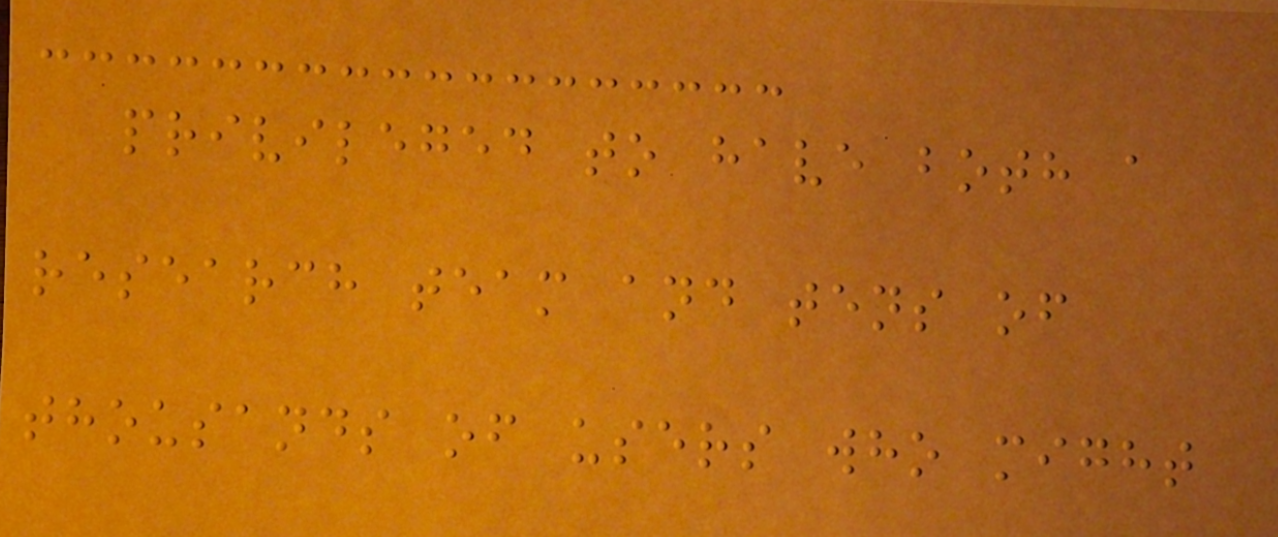privileged to have both a
research team and tens of
thousands of users who might
